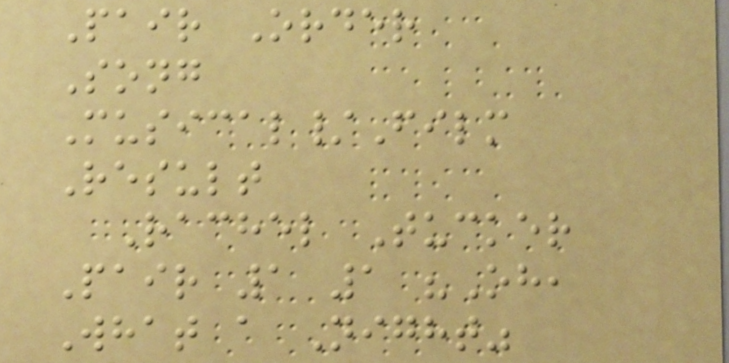Pair Order
Song
Musical/Film
Result
Rachel Tucker
Pair 1 1 "Oh,
What a Night"
